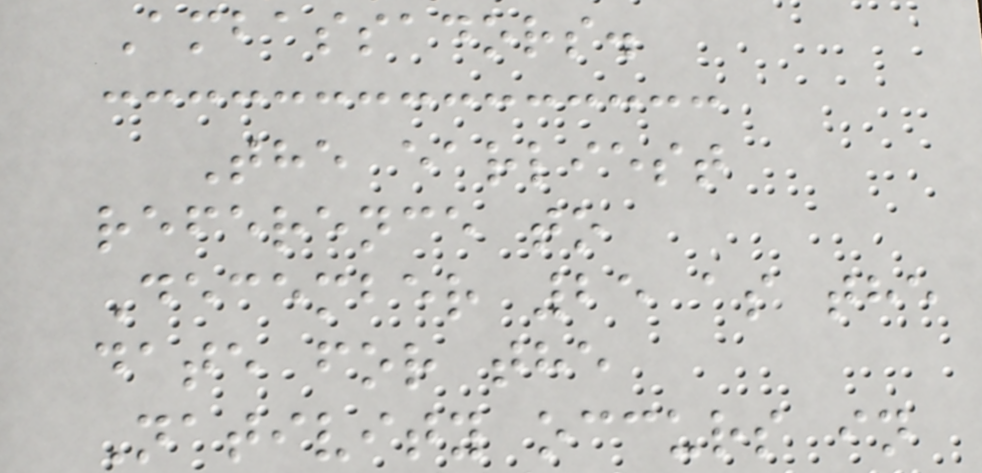Ambassadors.
The earliest
reference to
December 25 as the
date for the
Nativity occurs in
